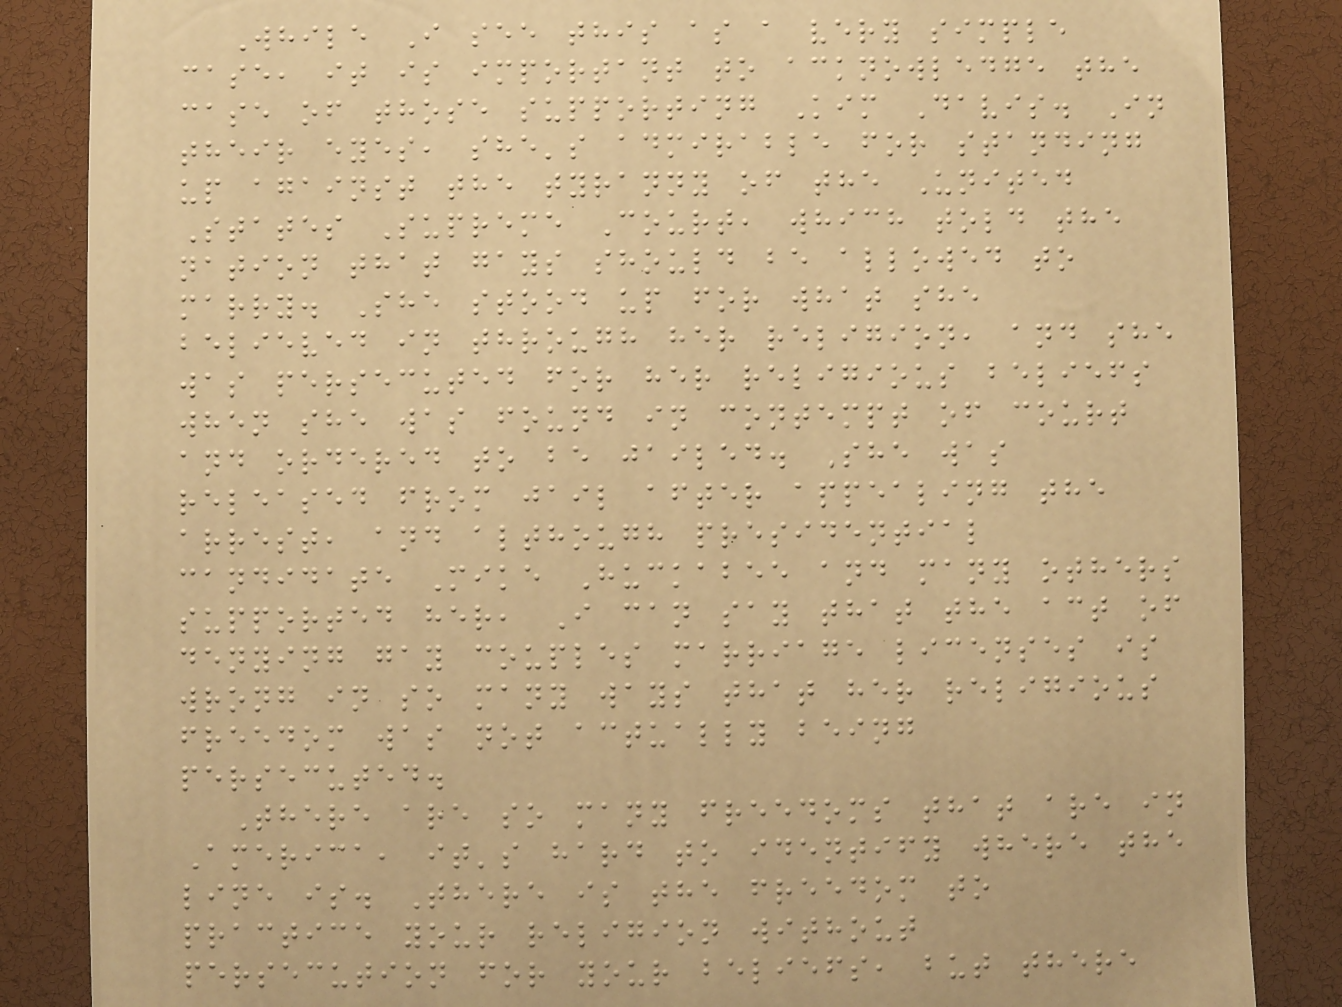While I see this as a very simple
case, it is important to acknowledge the
case of those supporting Kim Davis. In
their eyes, she's admirable for standing
up against the tyranny of the United
States Supreme Court, which told the
nation that gays should be allowed to
marry. She stood up for what she
believed in through her religion, and she
was persecuted for her religious beliefs
when she was found in contempt of court
and ordered to be jailed. She was
released from jail after appealing the
arrest, and although presidential
candidate Mike Huckabee and many others
supported her, I can say that the act of
denying gay couples marriage licenses is
wrong in so many ways that her religious
freedom was not actually being
persecuted.
There are so many freedoms that are in
America, it's hard to identify where the
line is. There is the freedom to
practice your religion without
persecution for your beliefs, but there
